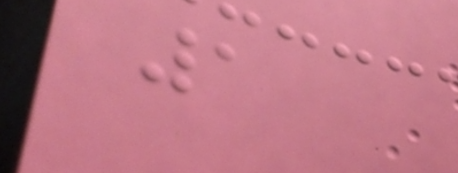1
